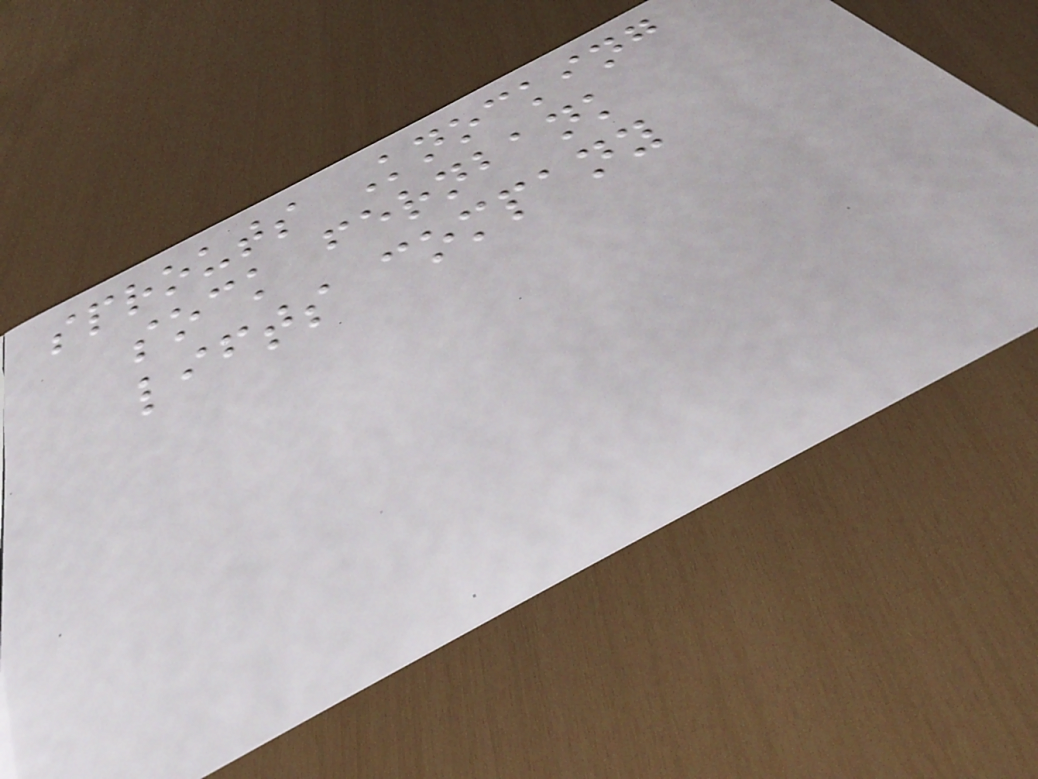sprouts Knocking
sock fernbank
lifts company
